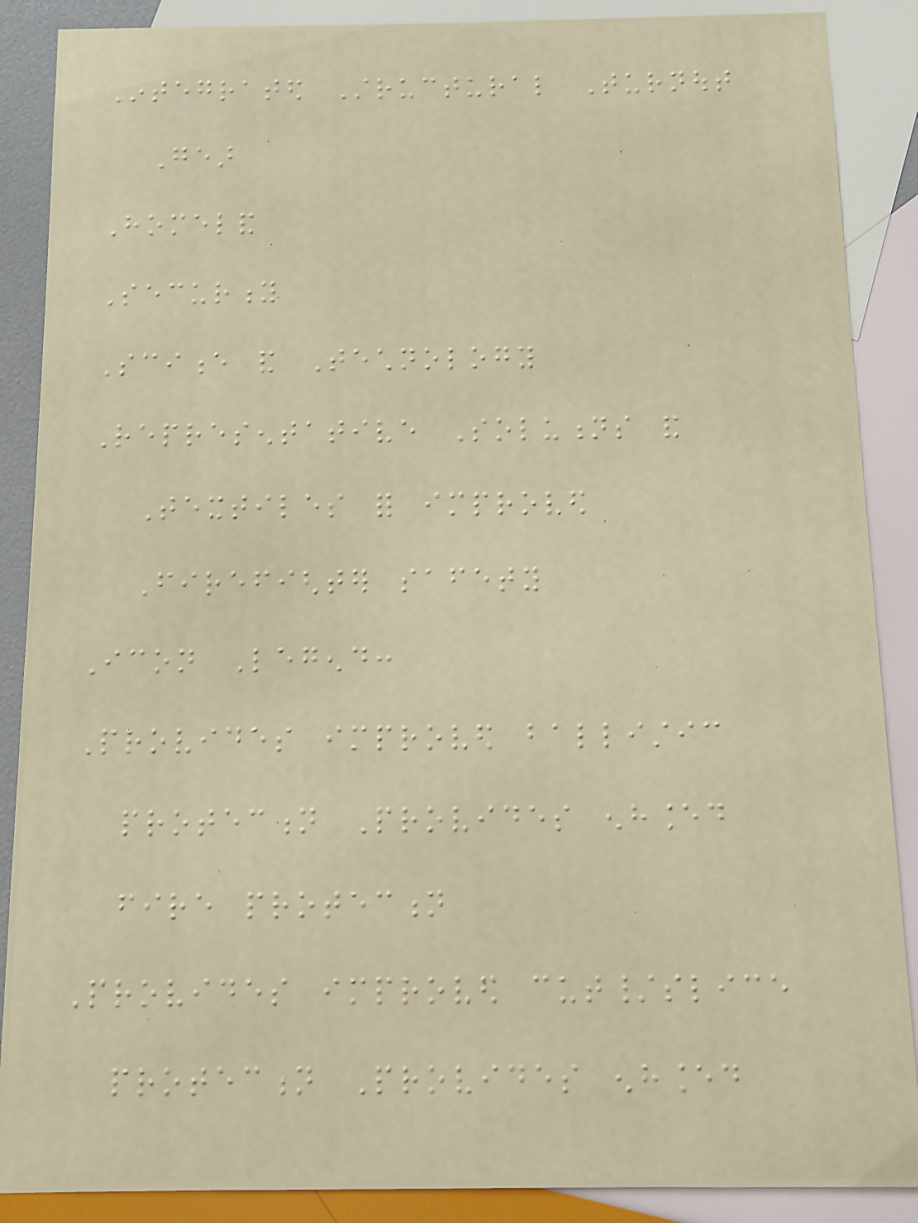Integrated Structural Turnout
Gear
Homeland
Security
Science and Technology
Representative Solutions and
Textiles for improved
Firefighter safety
Icon Legend:
Provides improved ballistic
protection Provides enhanced
fire protection
Provides improved cut/slice
protection Provides enhanced
